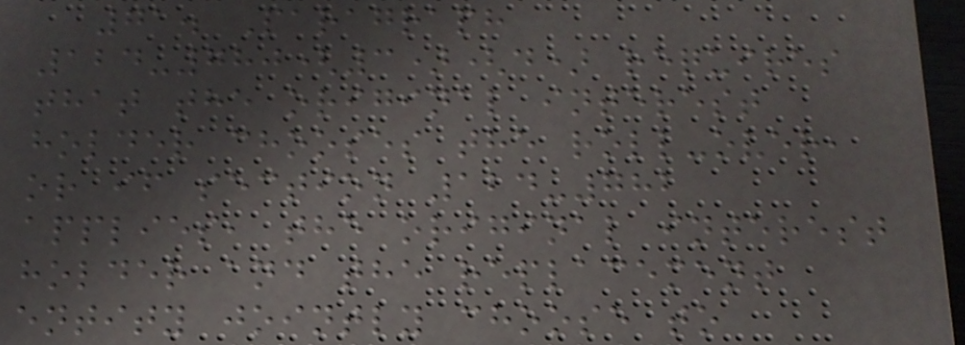71. Paragraph
124-780(3)(d) requires
that the original interest
holder chooses the roll-over,
or if section 124-782
applies, the original interest
holder and the replacement
entity jointly choose to
